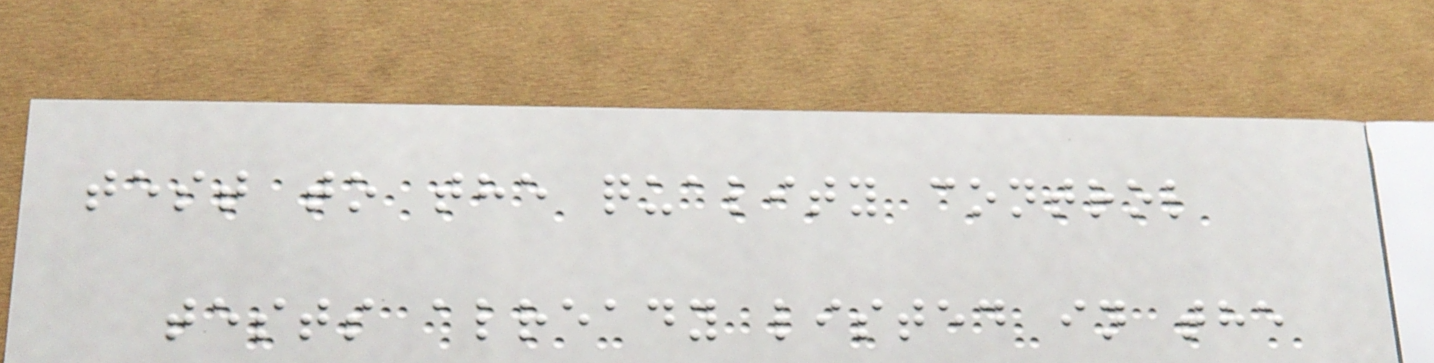test to the quality control
tests already listed in the
